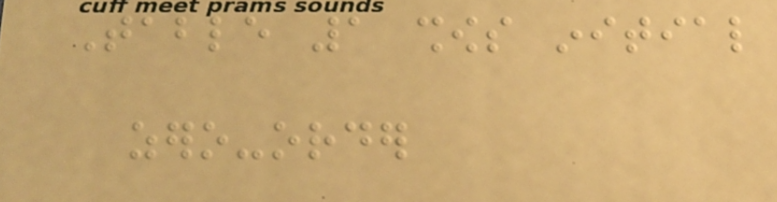Table 1 shows initial
zero-order
